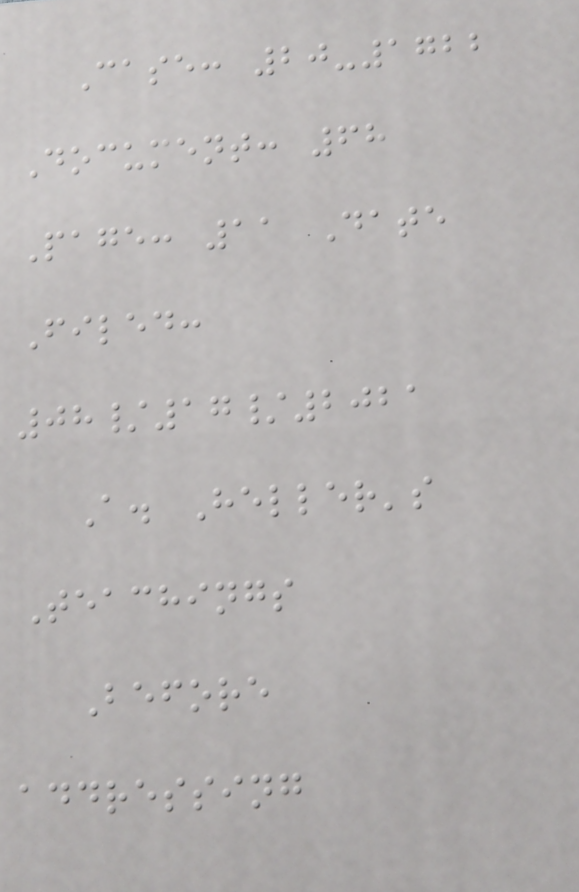Case: 20-1722
Document: 68
Page: 11 Date
Filed:
08/17/2021
A. Heller's
Teachings
Before
addressing
